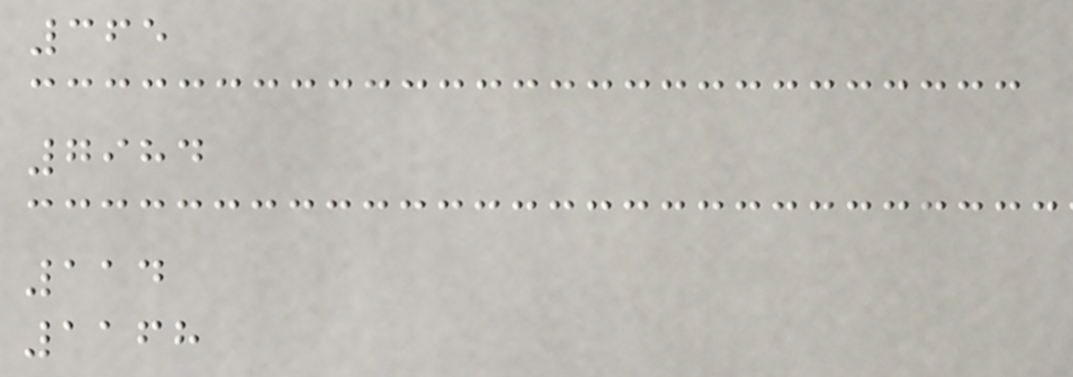365
7984
114
1168
